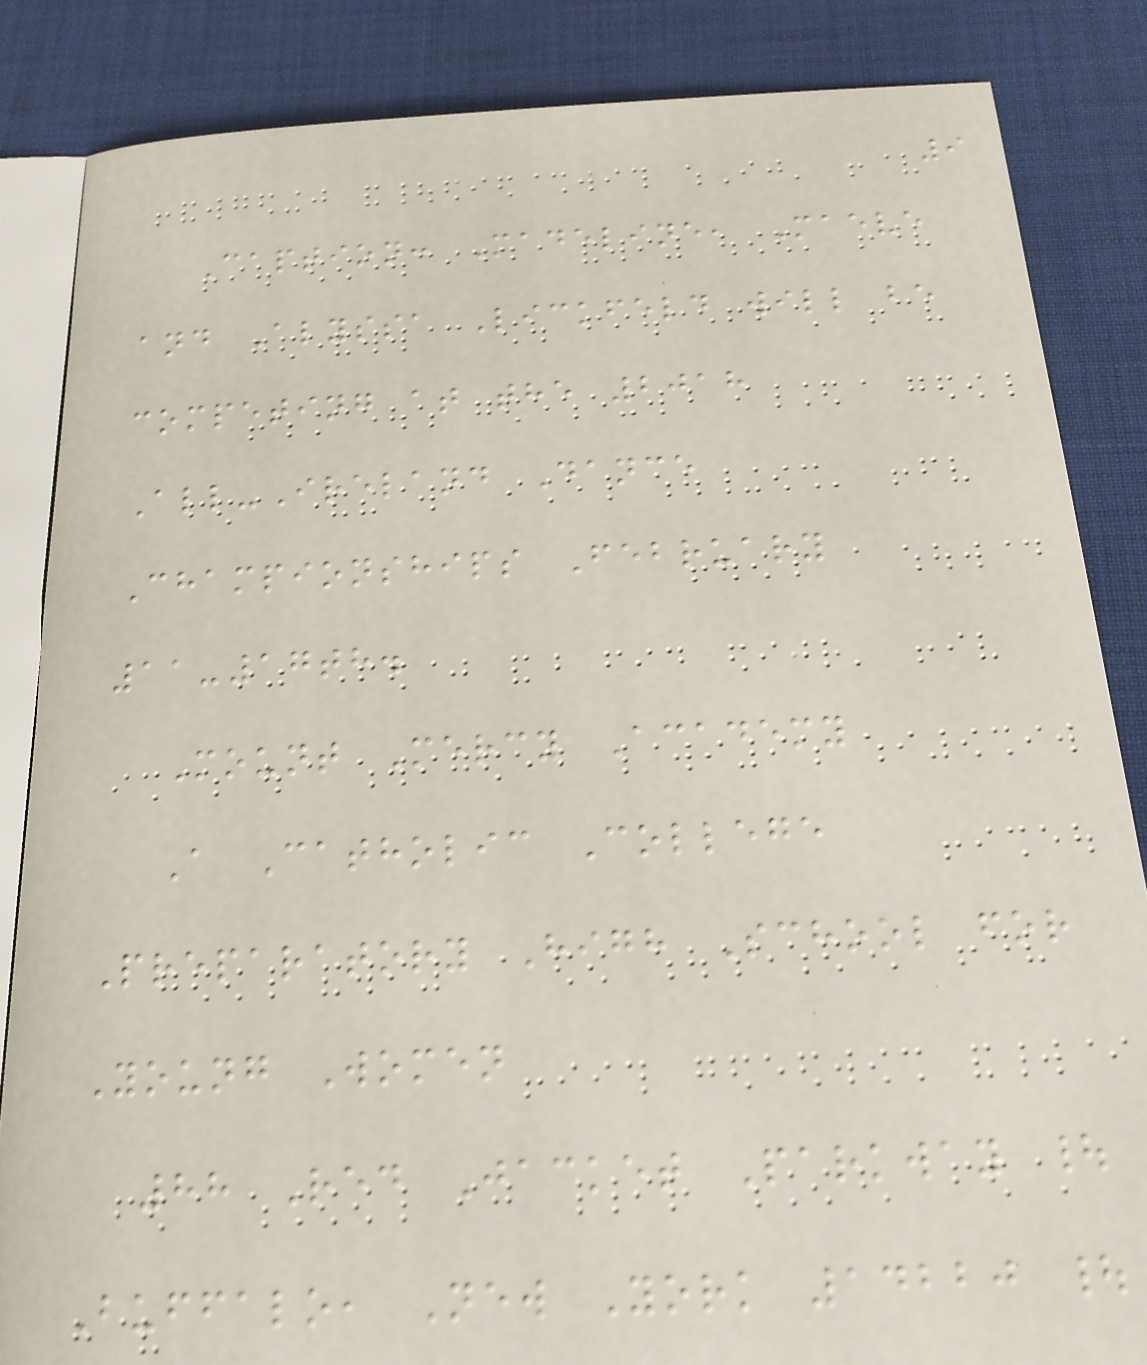9
Caption: Madeline, Maeve
and Alyssa Lickfeld will be
competing at the 2018
All-Ireland Dance
Championships February
11-17th.
Mount Mercy Academy
A Catholic College
Preparatory High School for
Young Women
88 Red Jacket Parkway |
Buffalo, New York 14220 |
